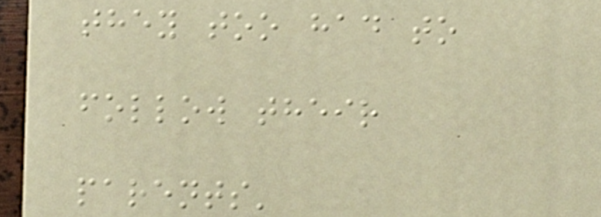they too had to
follow their
parents'
